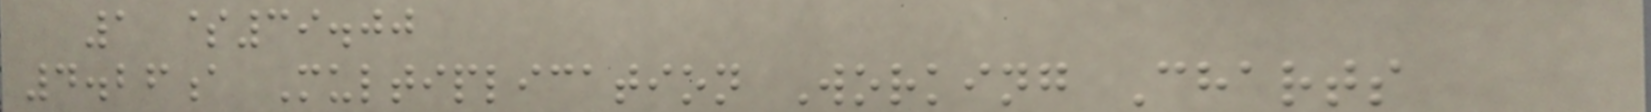1 $39.00
4.26a Multiplication Working Charts
